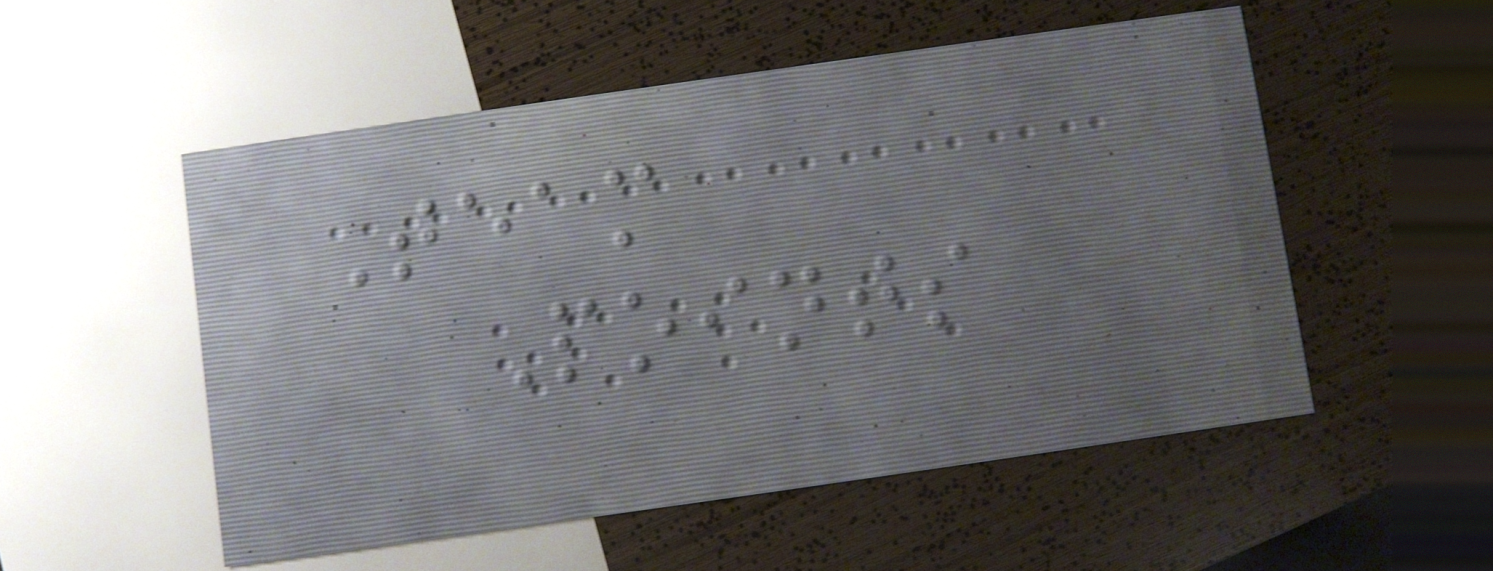Team
Points
